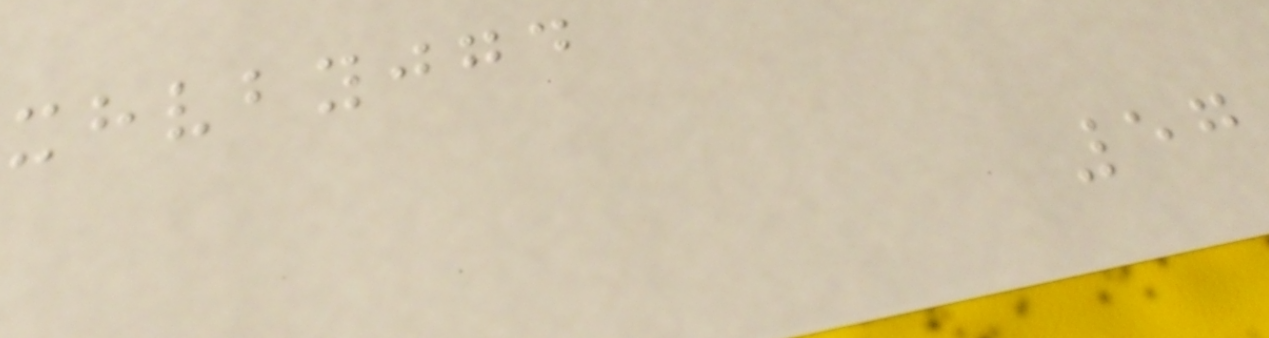xhvbyjgd
57
